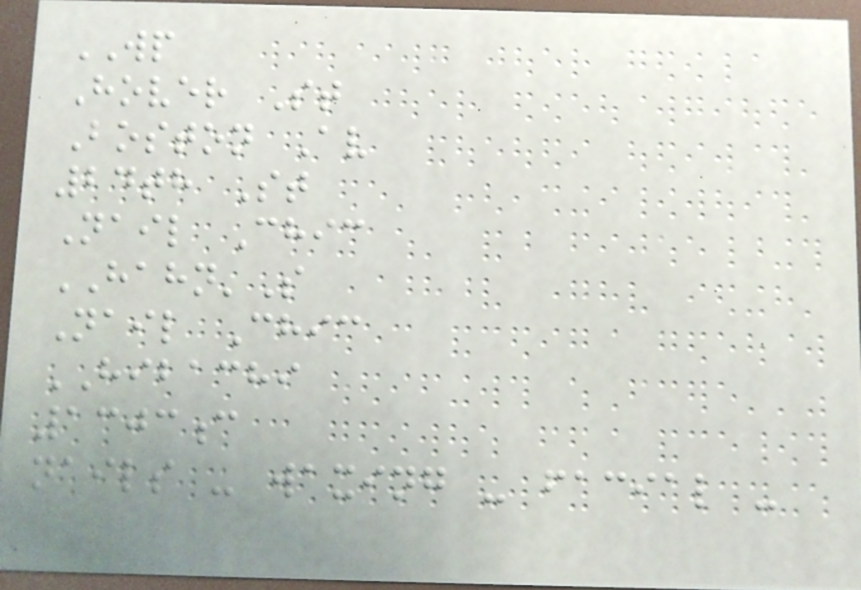WP
Hover St
Boston Av
24th St
Nail Chic
HAHN'S
Nail Chic
HIBACHI
1303c
nails - waxing - facial -
